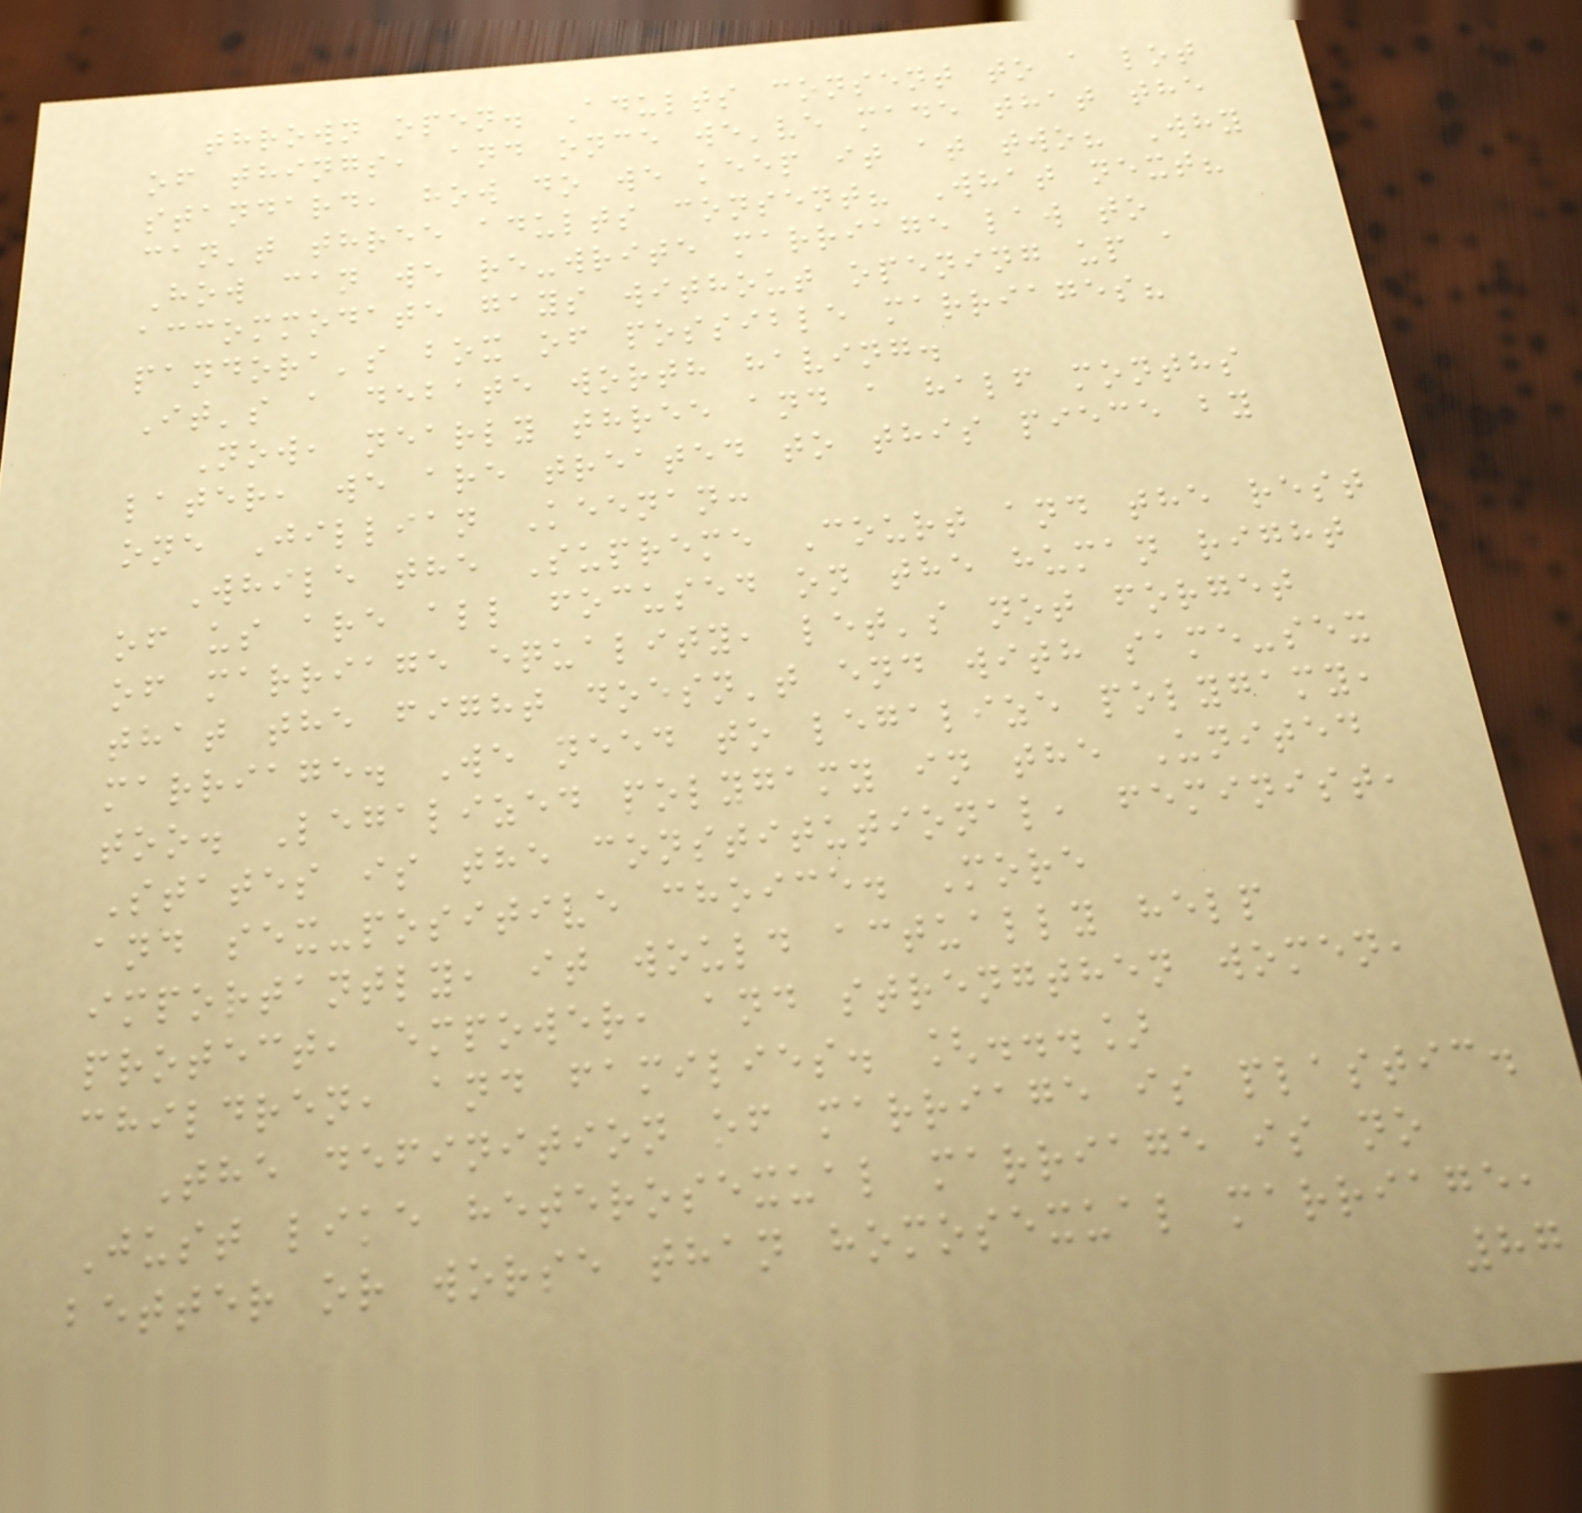thrown open. Adults consent to a lot
of things, and once we've made that the
standard, how do we keep it at two? Why
can't three adults consent? What next?
How can we re-write marriage law to
accommodate gays without opening up a
pandora's box of possible marriages?
It's a debate worth having.
Now, nearly three and a half months
later, we are treated to this piece by
one Jillian Keenan:
While the Supreme Court and the rest
of us are all focused on the human right
of marriage equality, let's not forget
that the fight doesn't end with same-sex
marriage. We need to legalize polygamy,
too. Legalized polygamy in the United
States is the constitutional, feminist,
and sex-positive choice. More
importantly, it would actually help
protect, empower, and strengthen women,
children, and families. [...]
The definition of marriage is plastic.
Just like heterosexual marriage is no
better or worse than homosexual marriage,
87
